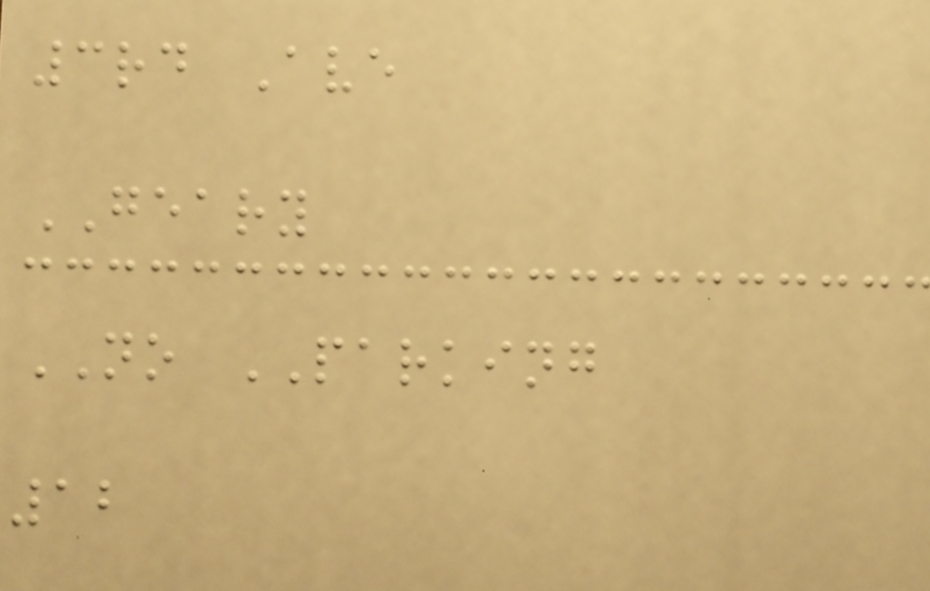3rd Ave
GEARY
NO PARKING
12
